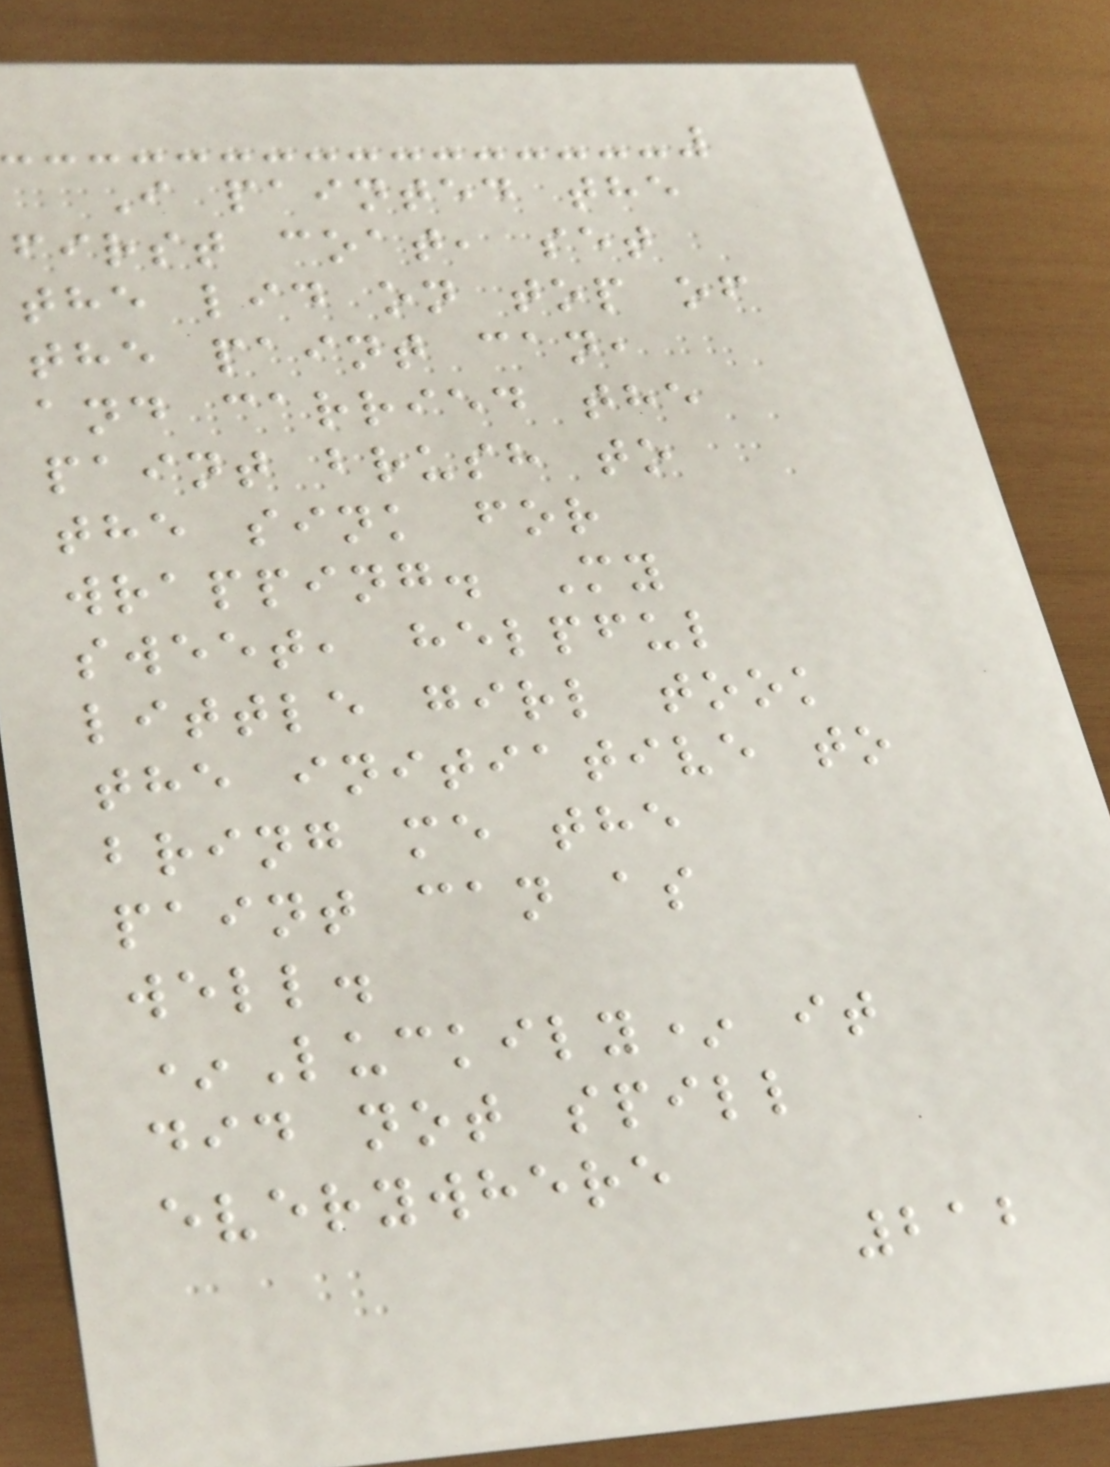I painted the
first coat, set
the lid on top of
the paint can,
and carried the
paint brush to
the sink for
wrapping. My
sweet, helpful
little girl took
the initiative to
bring me the
paint can as
well.
*Luckily* it
did not spill
everywhere
212
